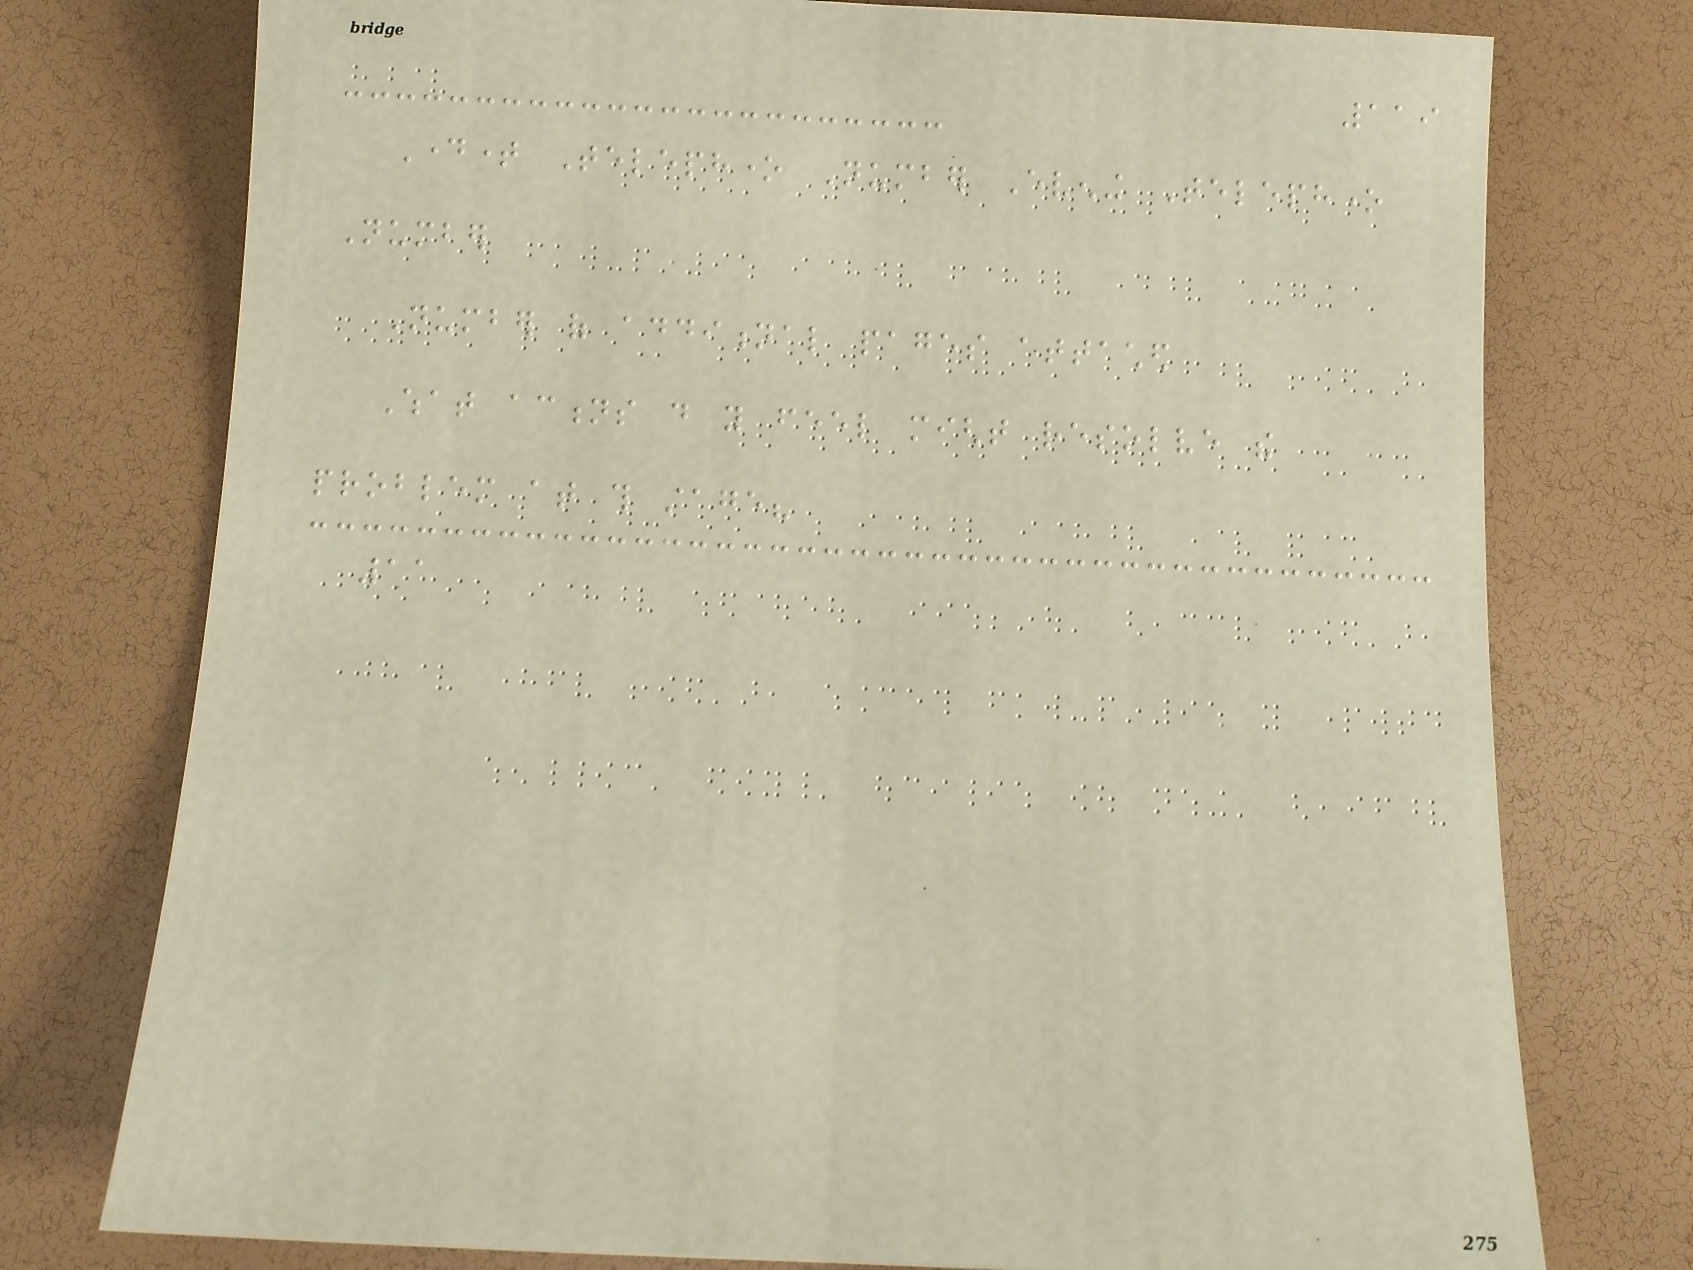119
Daytime Telephone Number Evening Telephone
Number
Number of additional pages attached
What actions do you feel might resolve the
problem at this stage?
11
